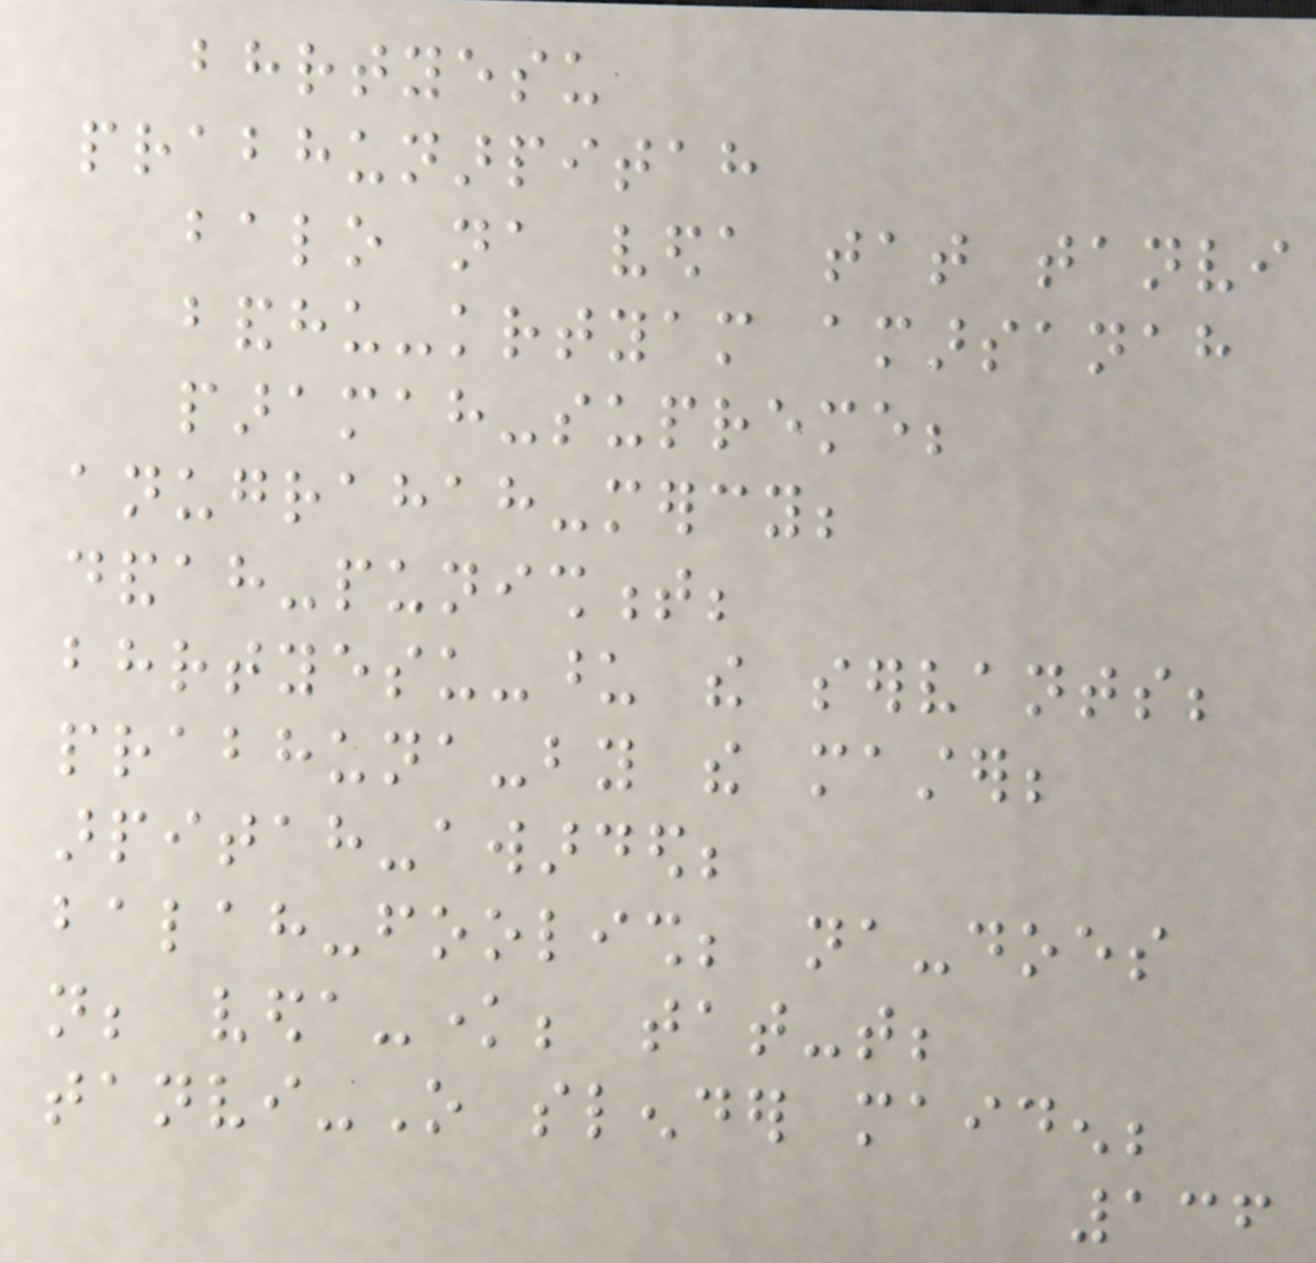bhrtyesu
prabhunarpitah
balo na veda tat tanvi
bandhu-krtyam amarsanah
paramah-supreme;
anugrahah-mercy;
dandah-punishment;
bhrtyesu-upon the servants;
prabhuna-by the master;
arpitah-awarded;
balah-foolish; na-does
not; veda-know; tat-that;
tanvi-O slender maiden;
136
